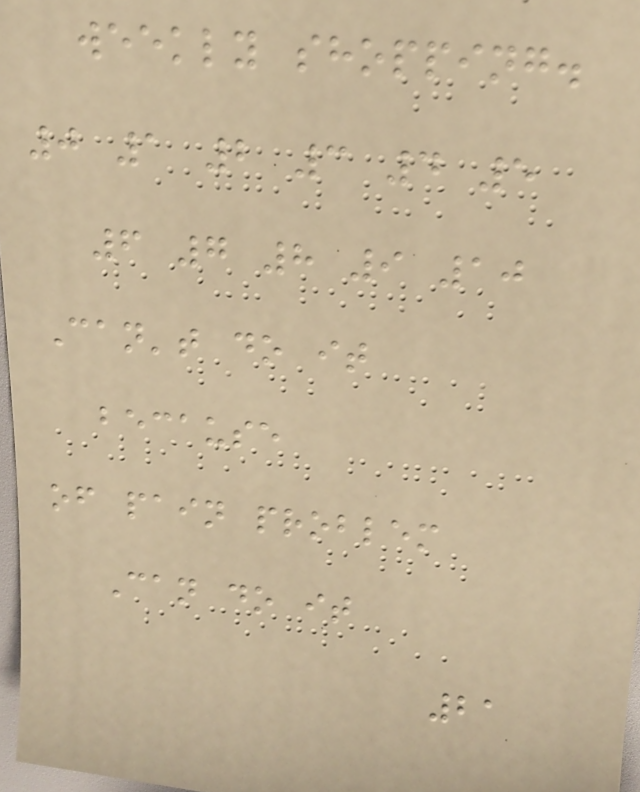weekly shopping.
0 1 2 3 4 5
6 7 8 9 10
Can't do it
because
of pain problem
Can do it
21
